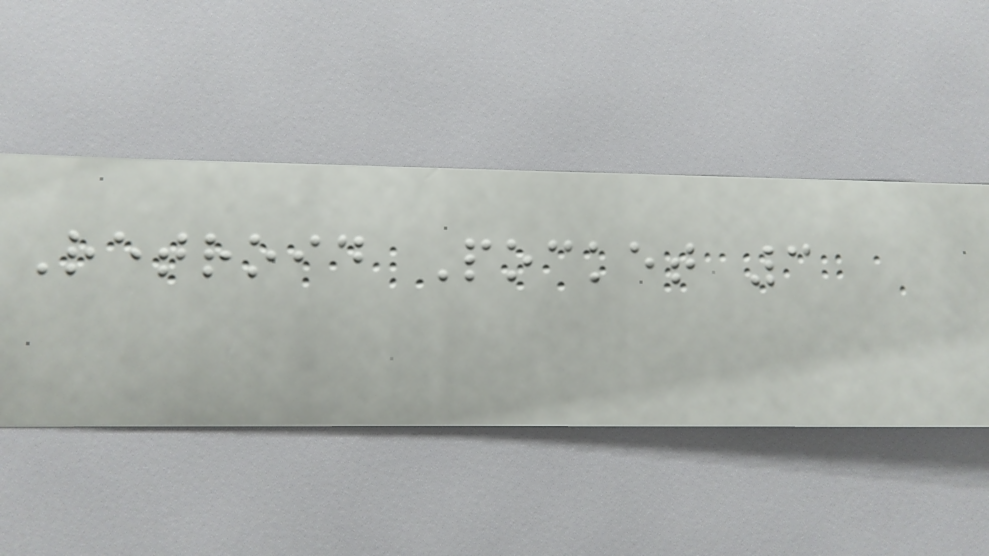Retroid Pocket 3
